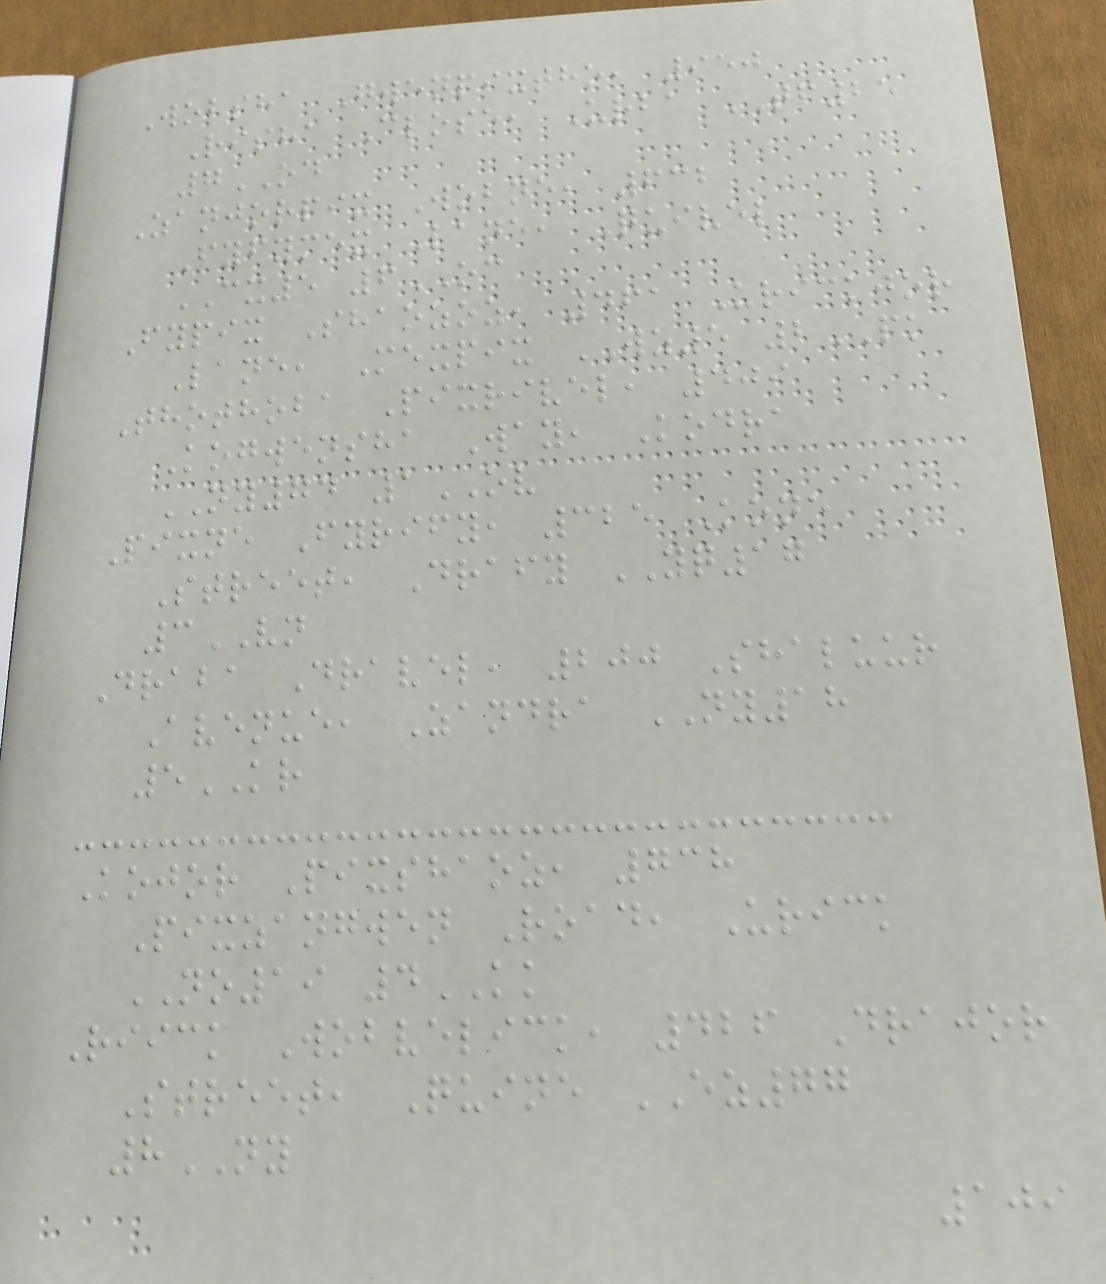Wobsha Gwenpixtho, 950
Risha Close, Urba TF25
7OD
Zanjorpix Wobne, 632
Fyfymex Lane, Quivel
CX5 6OC
Fypix Shaozoz, 461 Urickjor
Lane, Mexpix WZ5 2PK
Thothoba Pixrivel, 409
Kogwensha Way, Kodra
NY74 1OV
Pixne Fyrify, 325 Kone
Street, Drafy YQ17
3VN
Draba Dravel, 200 Shaluur
Avenue, Zandra NY18
5KR
Kojor Pixshaoz, 738
Pixzangwen Road, Urick
NO19 4KK
Riick Wobvelick, 426 Drajor
Street, Quine EZ77
8NY
109
